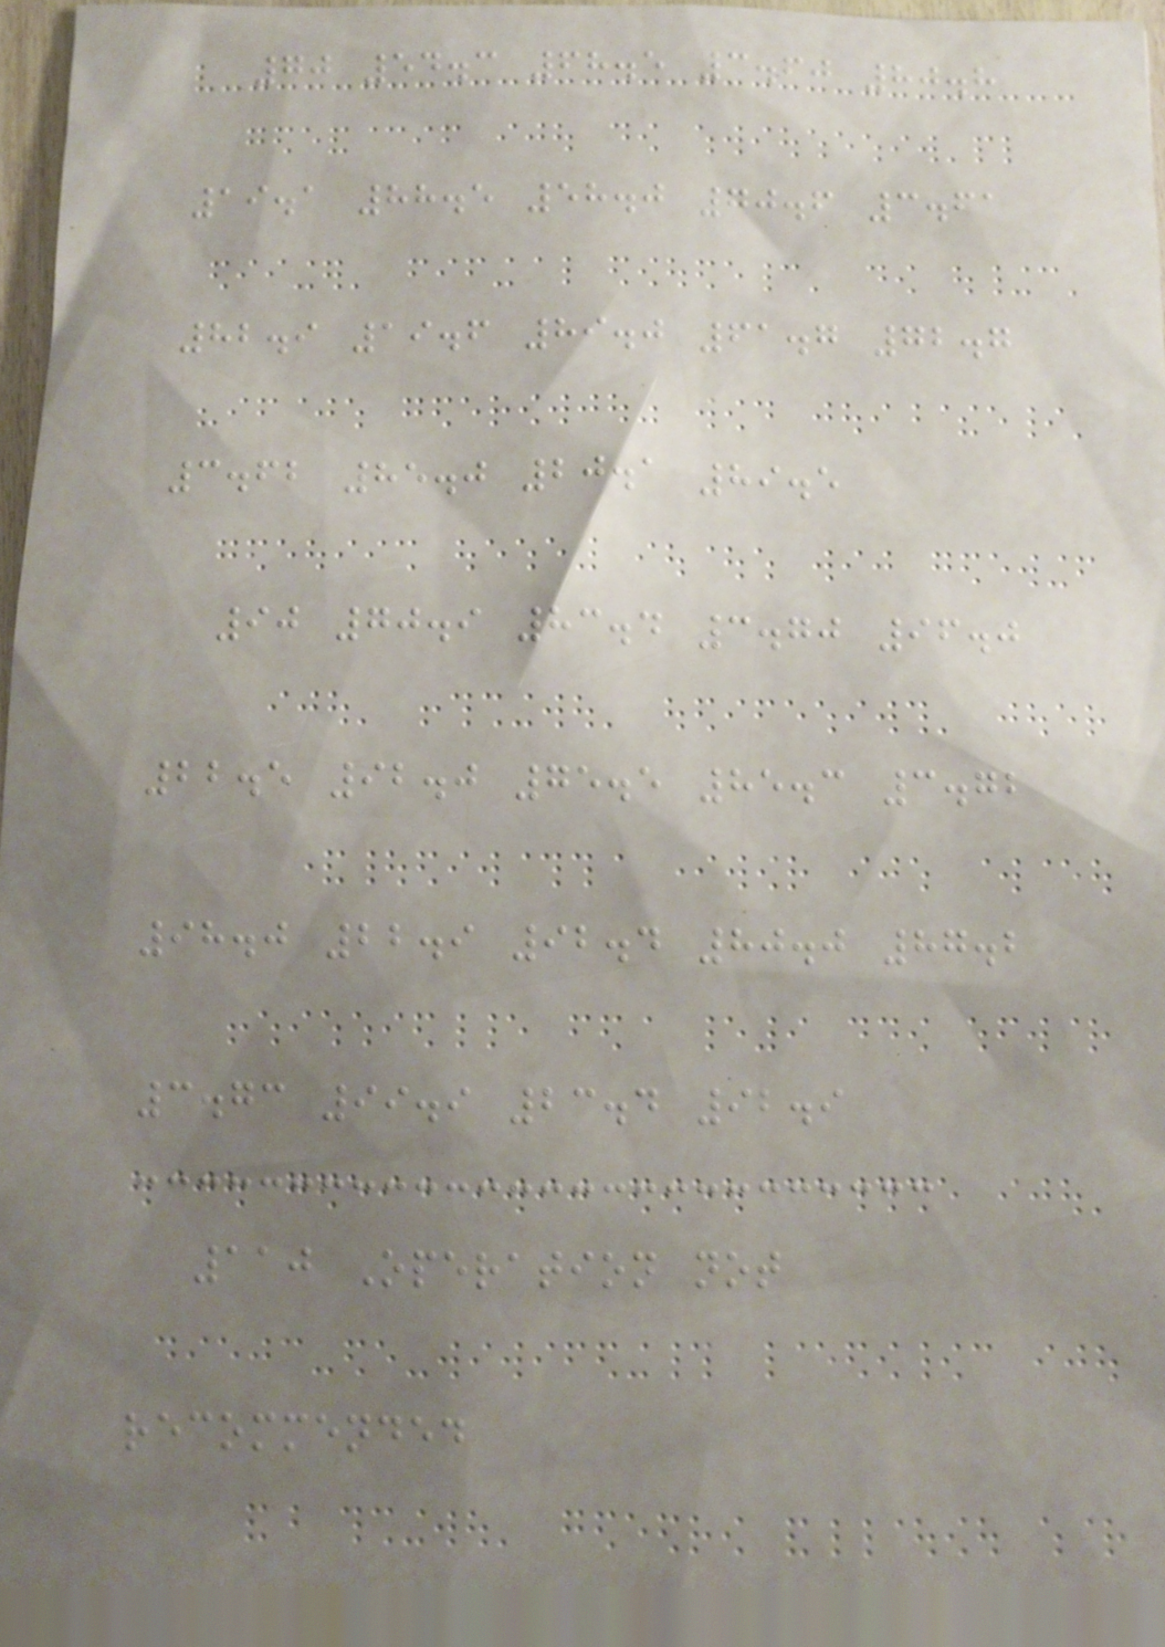70 54.3 68.5 3.60 80.8
19.1 88.5 58.0 70.6 3.61
82.9 19.6 89.0 61.7 72.7
3.62 85.0 20.1 89.5
90 70.9 83.4 3.70 96.0
22.5 92.0 75.5 85.3 3.72
98.0 22.9 92.4 80.0 87.2
3.73 99.9 23.4 92.9
110 Operation not
recommended
